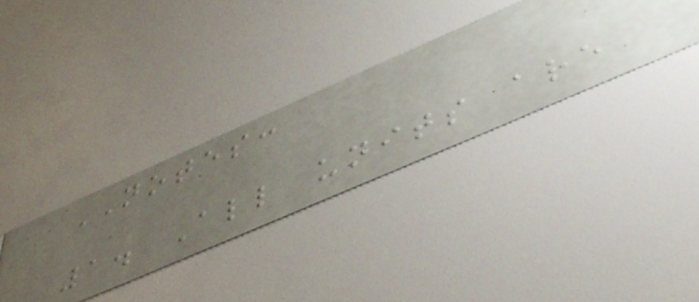NOTES:
1. All units are
